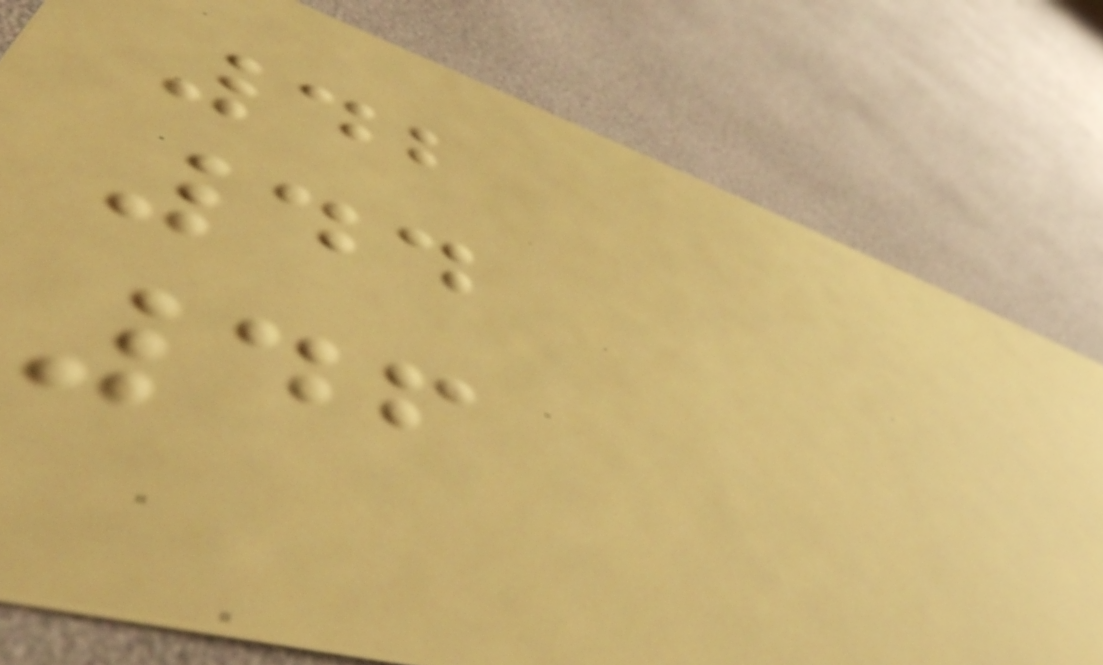42
44
46
